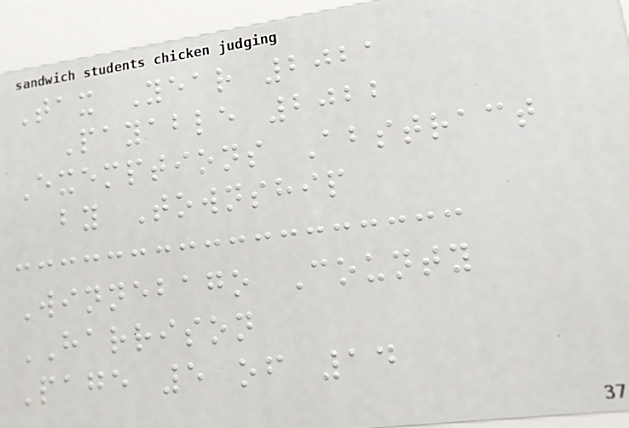Tax Year 2021
Payable 2022
Exemptions Abstract
by Township
Winnebago County
HARRISON
Page 5 of 14
